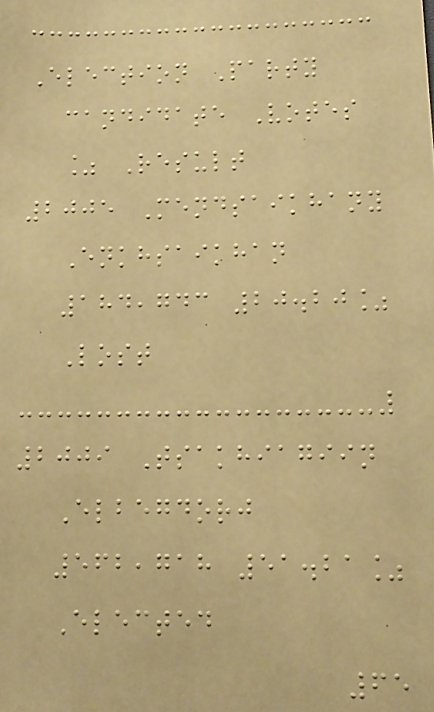Election Party
candidate Votes
% Result
2005 Mendsaikhany
Enkhsaikhan
184,743 20.20%
Lost
2009 Tsakhiagiin
Elbegdorj
562,718 51.21%
Elected
65
